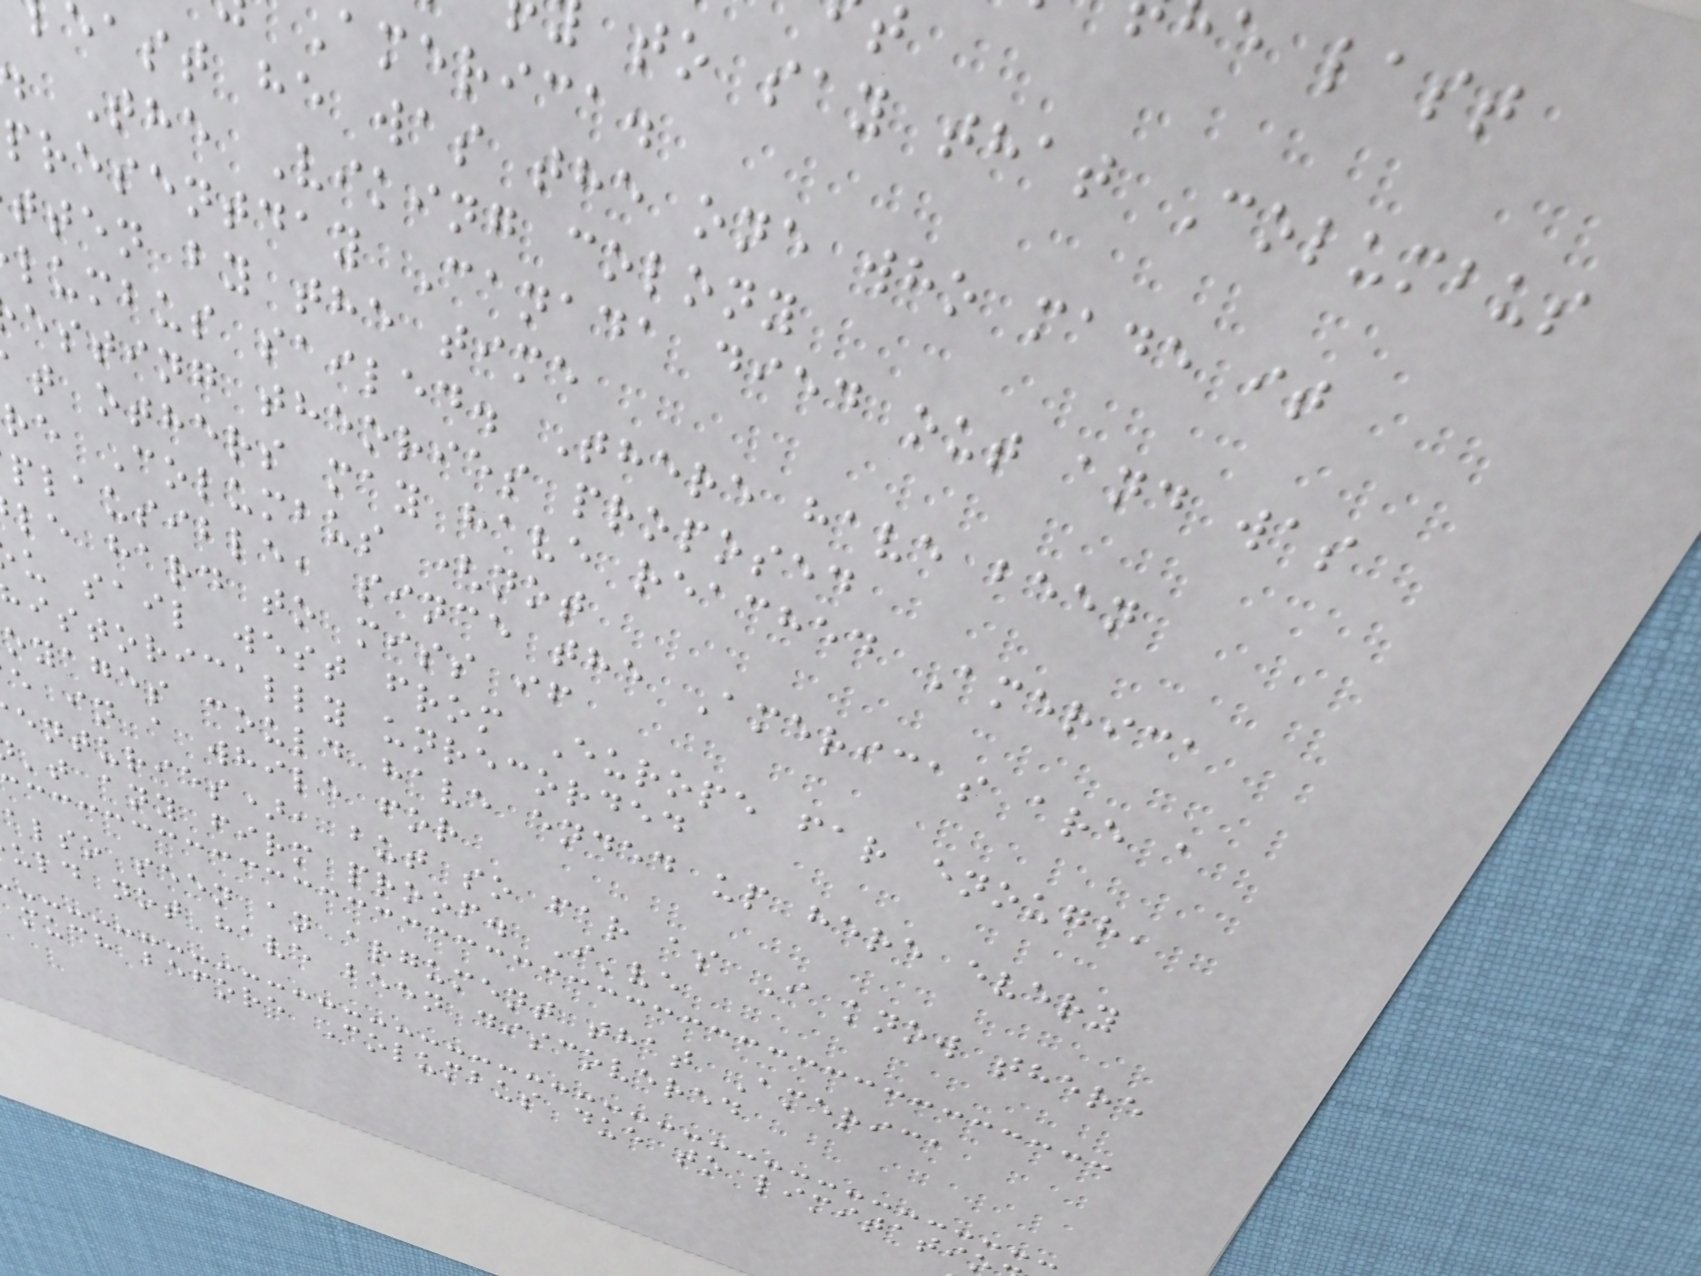to say that Columbus
america.
east he was the one who made it
The Viking colony
presentday Canada died out and was
tten by the time
lumbus sailed. There have been
esting theories proposed
t others may have reached America
re Columbus (not
plausible, since the Americas are a
le hard to miss if
u sail west from Europe far enough,
istorically unrecorded
oyages could have ended up here every
e in a while for
enturies), but so far as I know there
't any firm proof. I've
also seen an argument that America
uld not have been discovered
much before Columbus due to limitati
